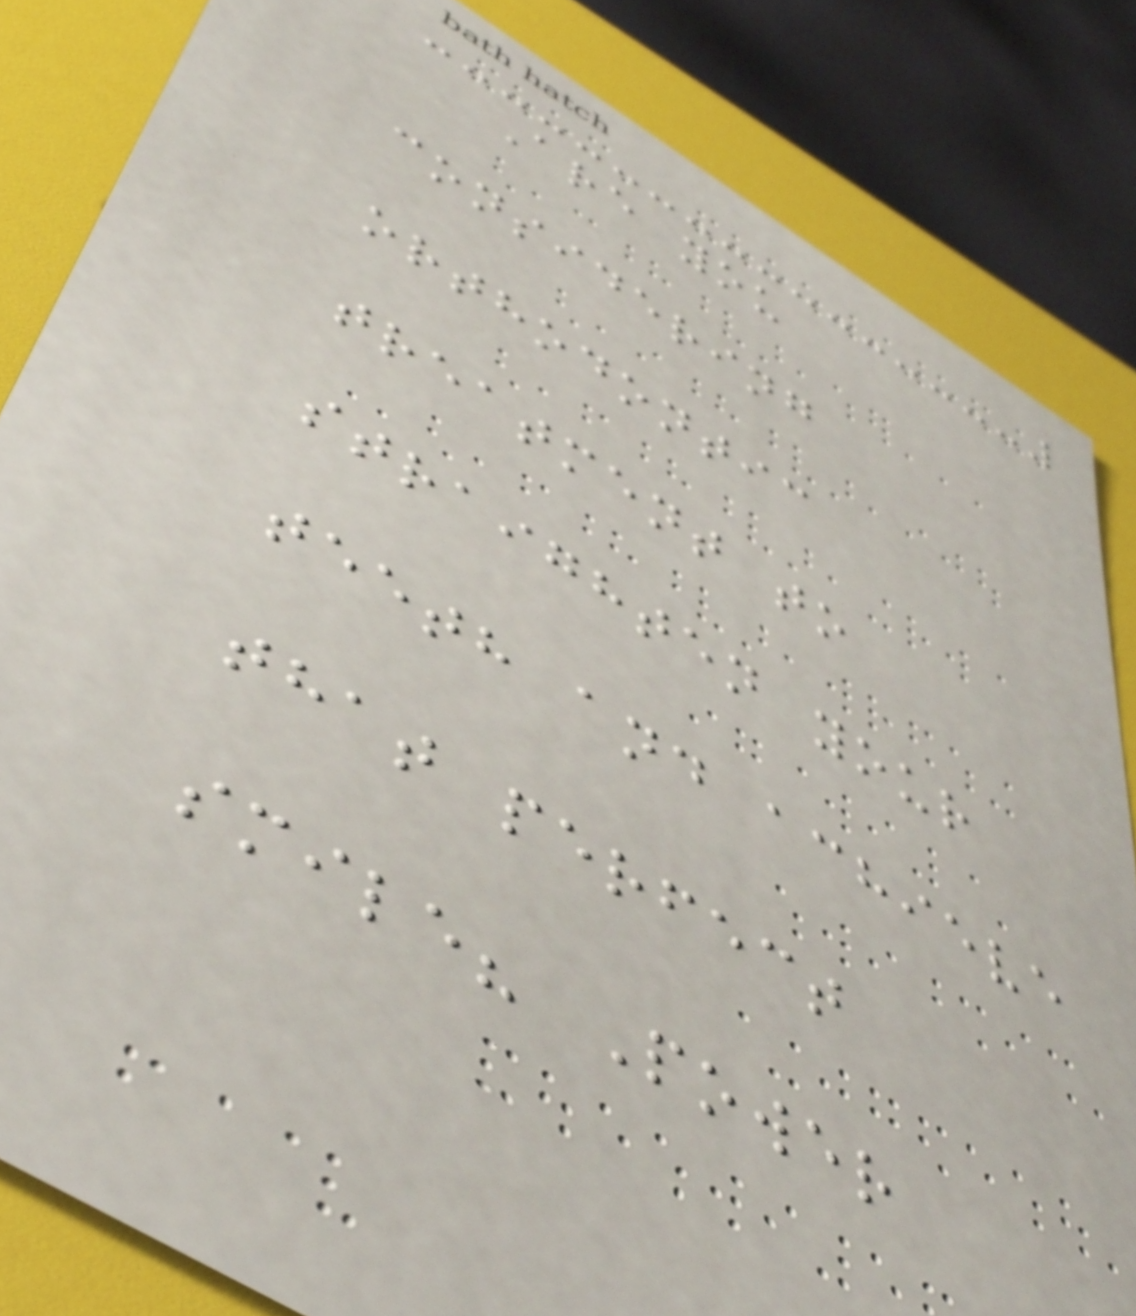Are you
considering
orthodontic
treatment to
straighten your
teeth and achieve
that perfect
smile? Power
